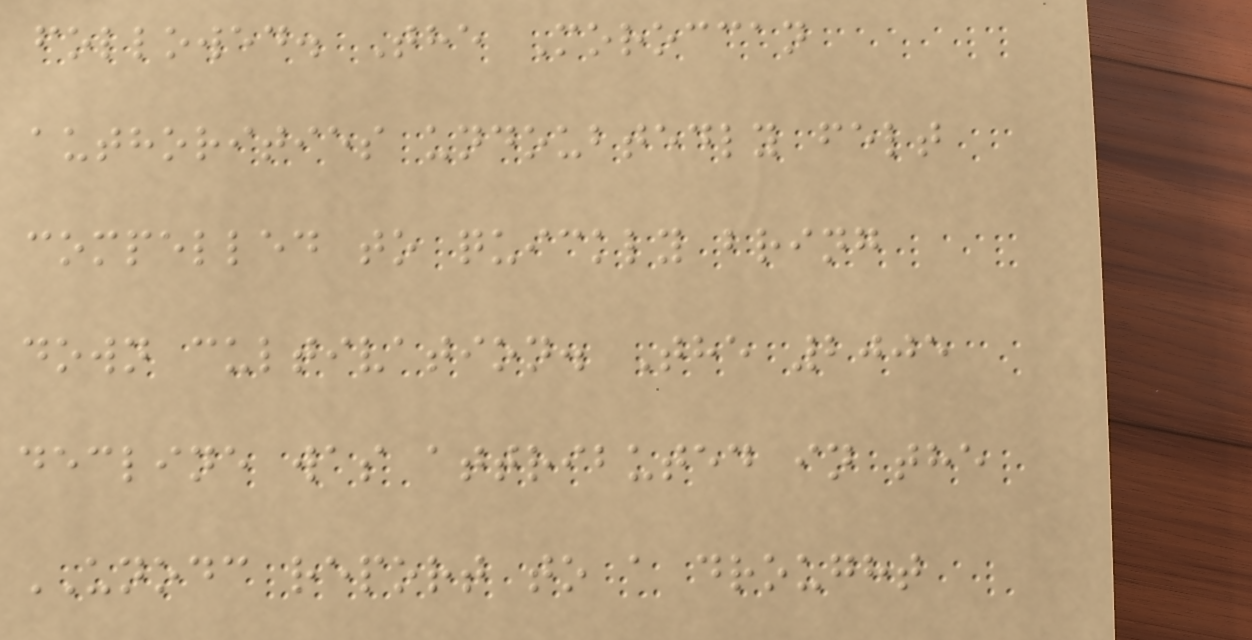followed. The Moroccan
authorities undoubtedly felt
compelled to quickly bring
down cultivation. The 2005
decline was attributed in the
UNODC report to a drought
